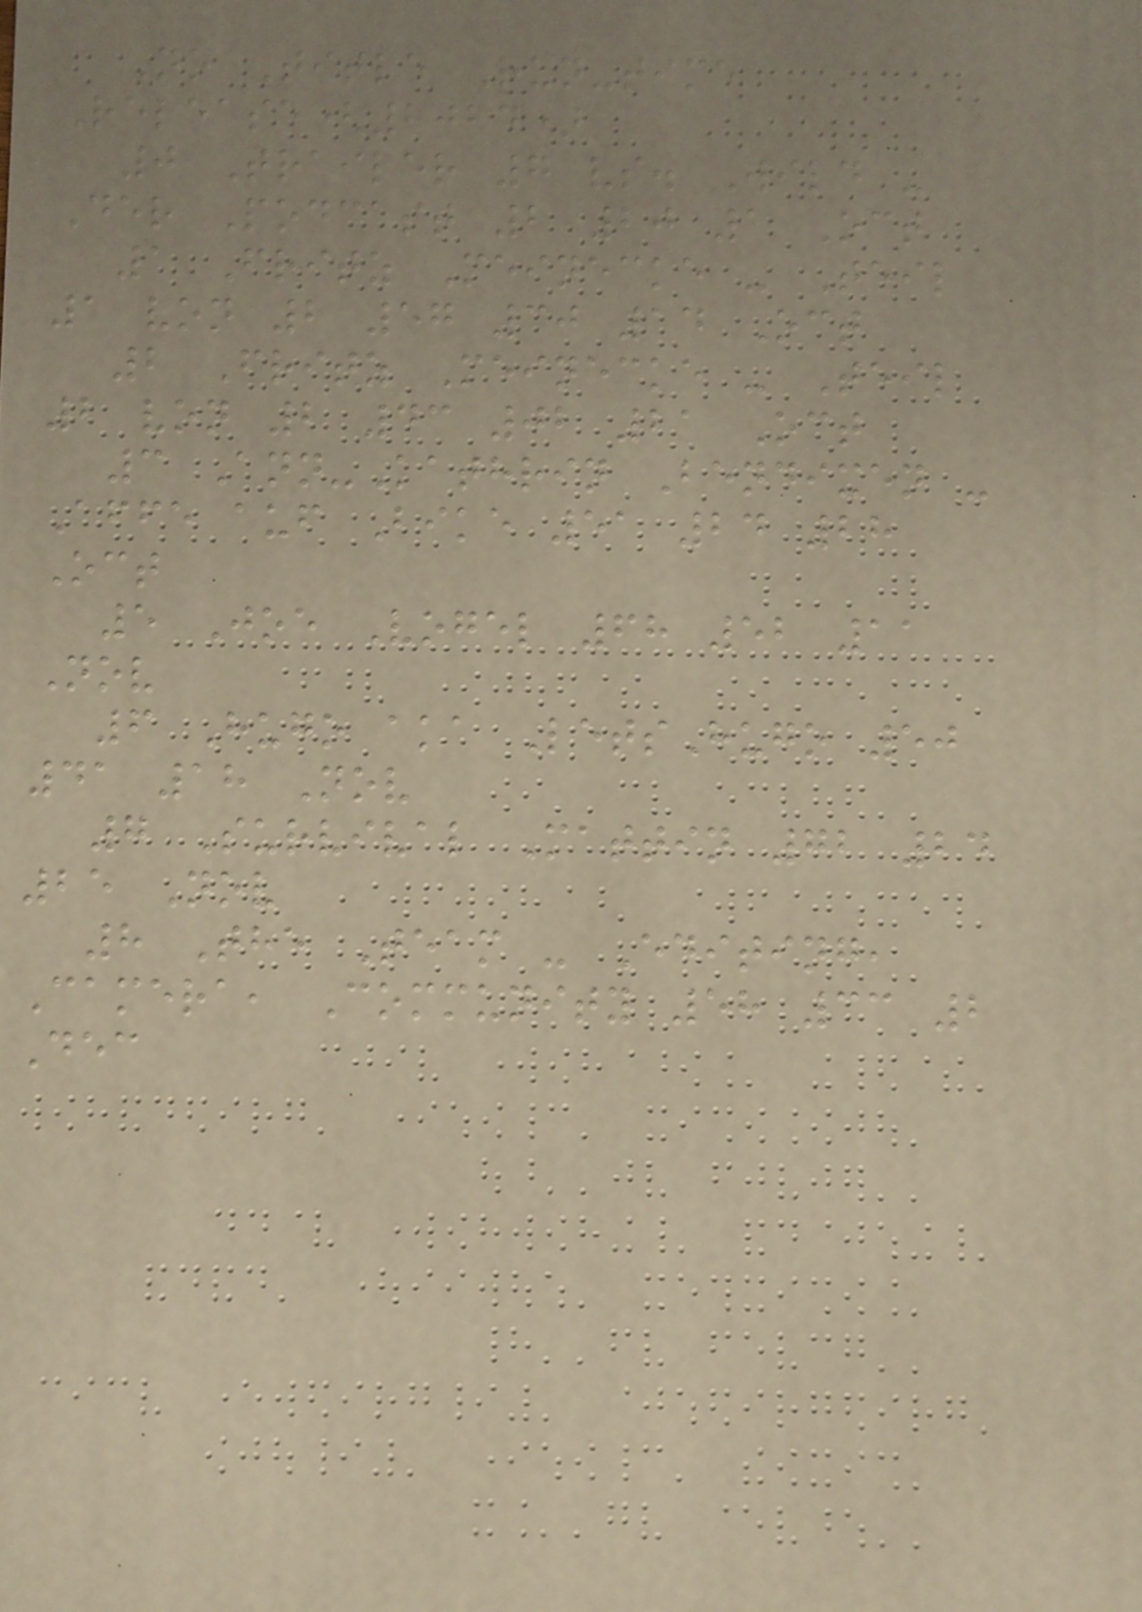No Title Run-time
Release(2024)
0 Trailer 7 vs. Wild -
Der Podcast 2 20 1 Oct
1 Fritz Meinecke - Teil
1 von 2 57 30 14 Oct
2 Fritz Meinecke - Teil
2 von 2 43 02 21 Oct
3 Ann-Kathrin Bendixen -
Affe auf Bike 51 24 28
Oct
5 Joe Vogel 68 52 11
Nov
6 Hugo aka LetsHugo 50
41 18 Nov
7 Survival Mattin 72 24
25 Nov
8 The Team - Editing,
Camera, Community 58 33 2
Dec
